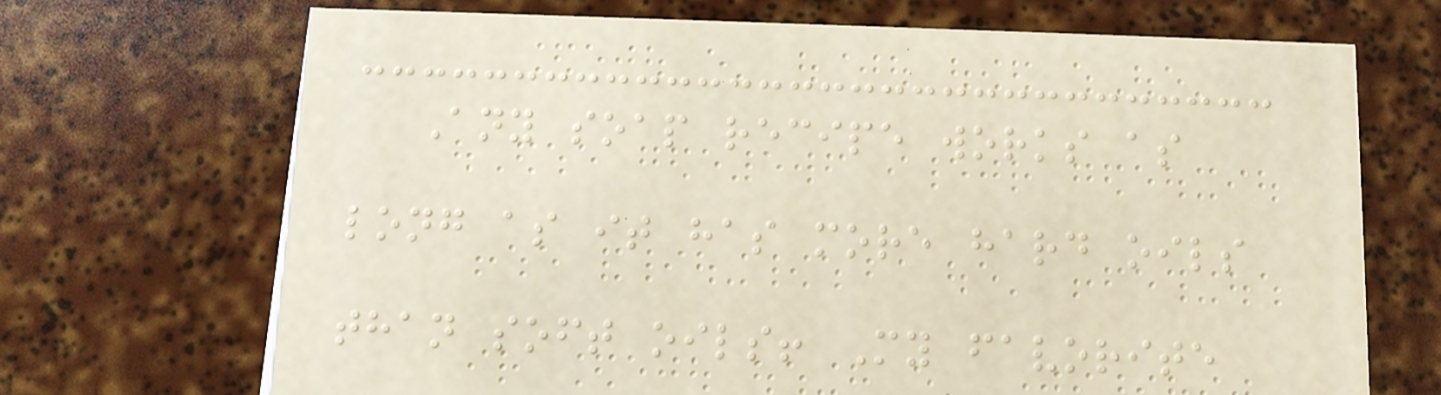Any soap recipe works as
long as it has more hard oils
than soft oils! My favorite
